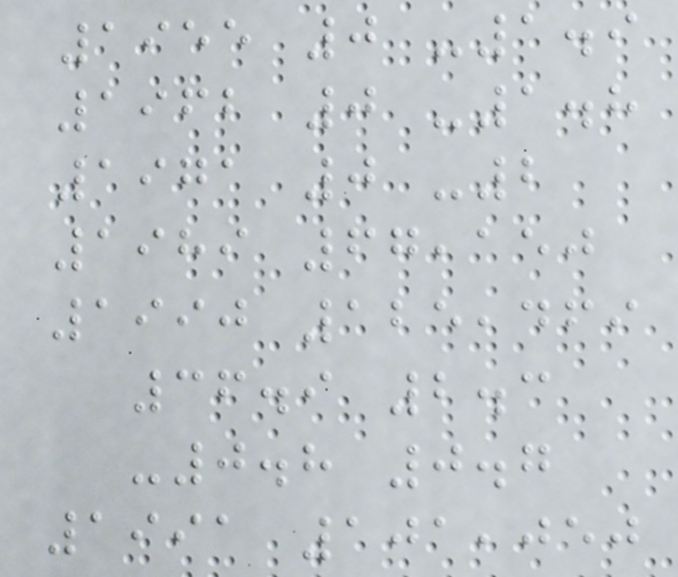1955 0 -1.9
1962 0 -1.8
1971 0 -2
1989 67,150
1990 125,469
36.9 2.3
-0.8 0.7
1991 101,050
